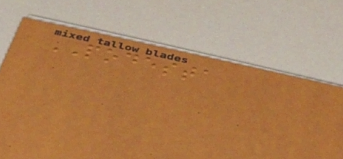PODESTA
